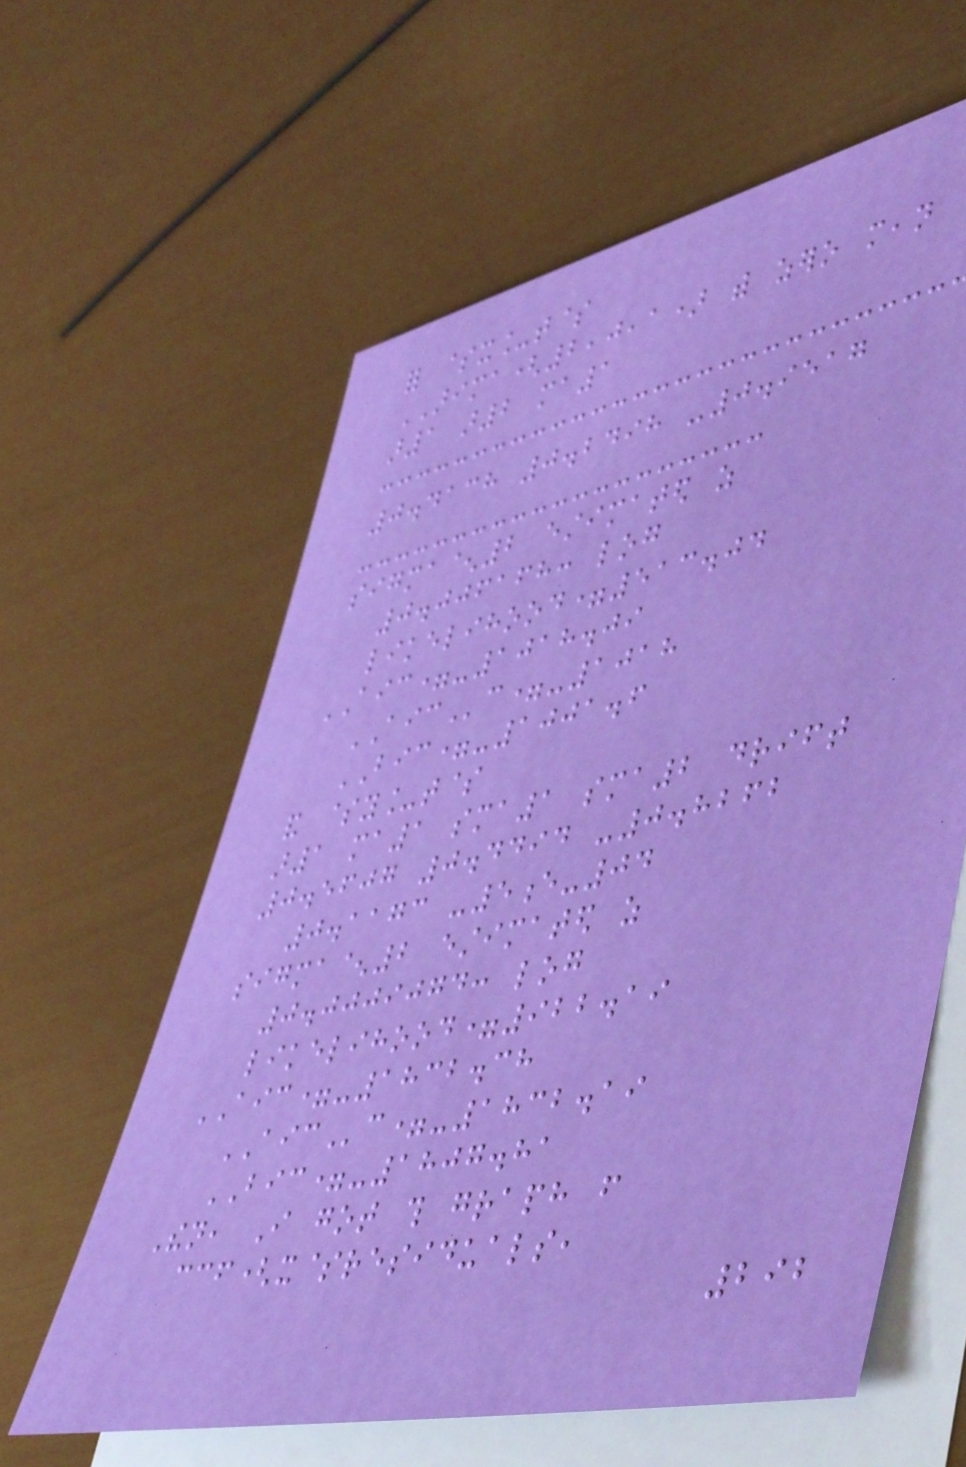for $x_t$
ARIMA(2,0,1) with zero mean
ar1 ar2 ma1
0.4138 0.2498 -0.9517
sigma^2 estimated as
0.006168: log
likelihood=513.04
AIC=-1018.09
AICc=-1018
BIC=-1001.6
and $y_t$
ar1 ma1 sma1 sma2 drift
0.5607 0.4494 -0.8262
0.1173 -5e-04
sigma^2 estimated as
0.0009074: log
likelihood=922.19
AIC=-1832.38
AICc=-1832.19
BIC=-1807.81
Then, I got this graph from
ccf(x$residuals,
292
